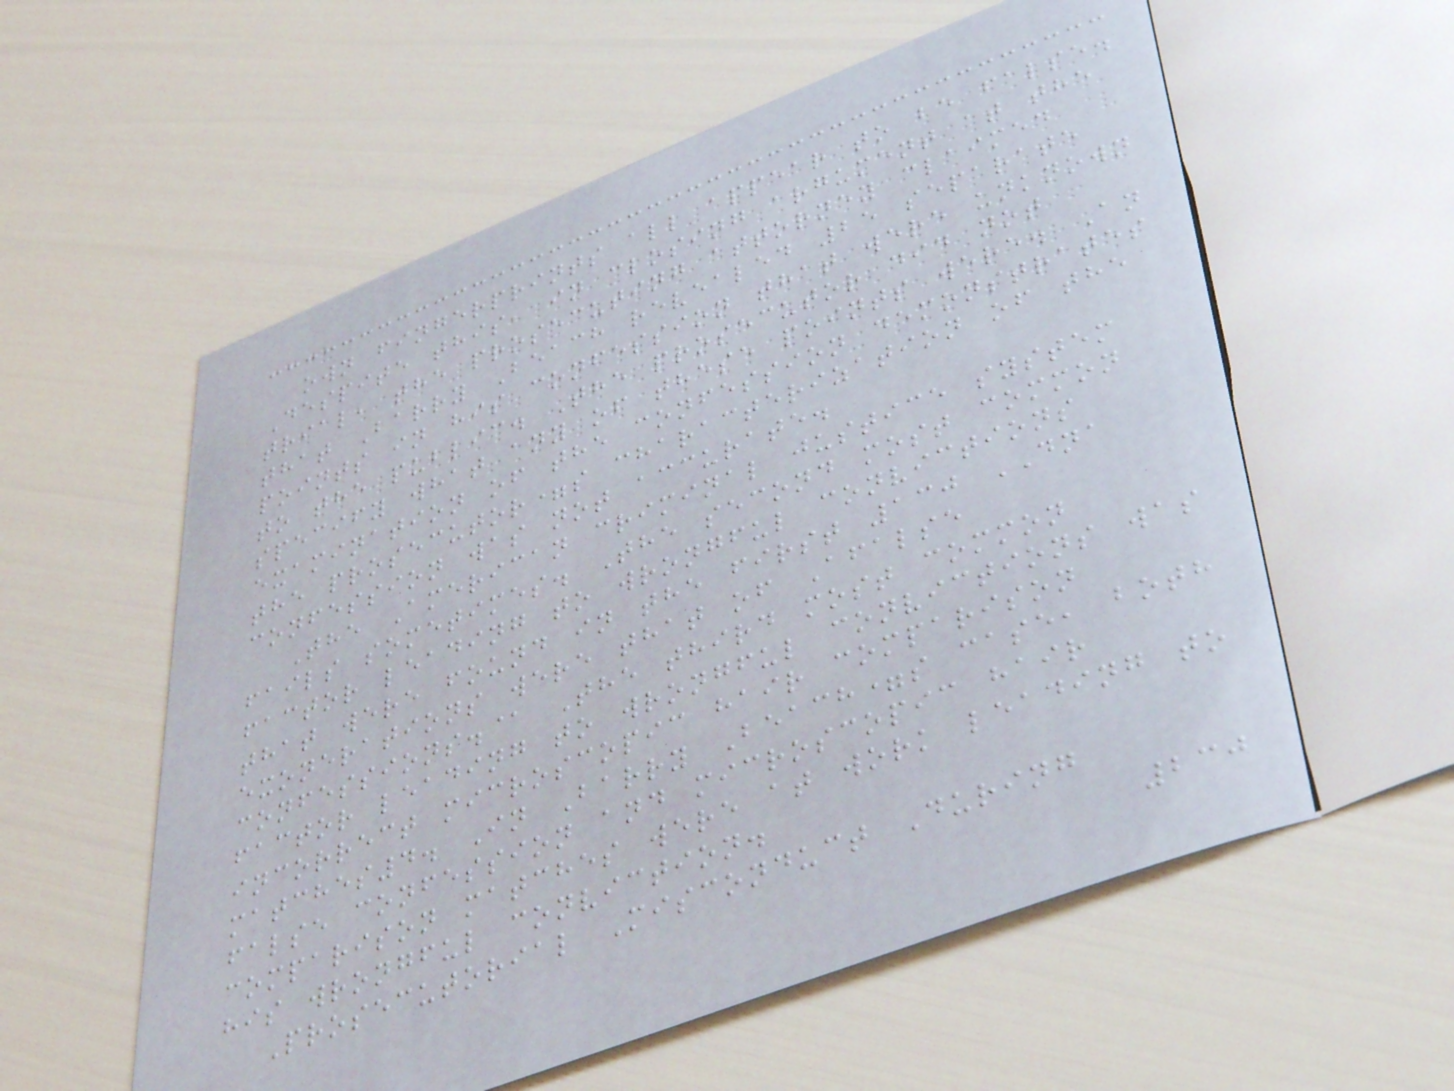own fingerprints all appear to be false.
Despite this, in closing argument at the
trial, the prosecuting attorney claimed
that Barry Beach revealed 25 separate
points in his confession that were unknown
to the public. The prosecutor did not
specify what any of these points were. An
examination of the confession demonstrates
the prosecutor=s characterization of the
confession was not accurate.
The American criminal justice system
fails sometimes. The second most common
factor leading to wrongful convictions
that were found in the first 130 DNA
exonerations were that of Afalse
confessions.@ The third most common
factor leading to wrongful convictions was
incorrect microscopic hair comparison
matches4. In Barry Beach=s case, both
false confession and microscopic hair
comparison matches were at work leading to
his wrongful conviction.
Prosecutorial Misconduct During
230
